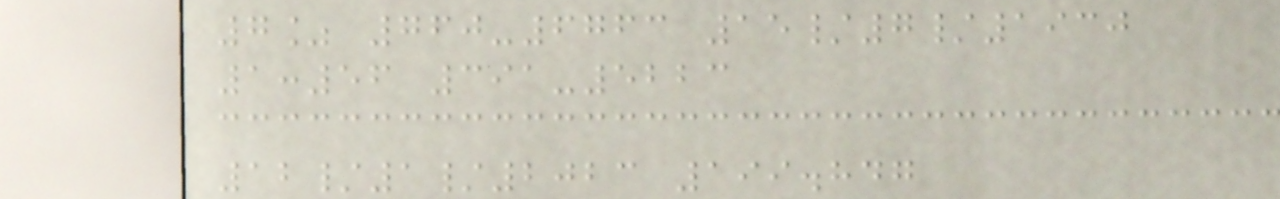7% 760-6763 15/7/1930
1:56 391-5223
12/1/2023 199.847
